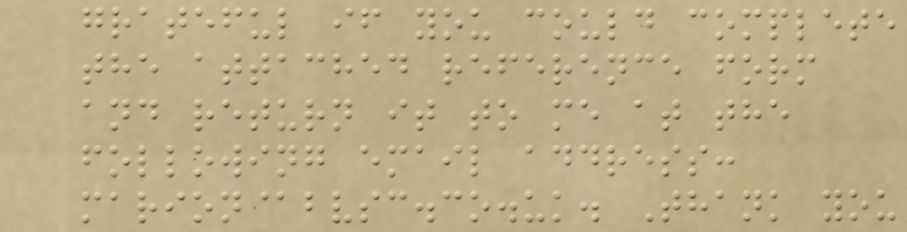grateful if you could complete
the attached reference form
and return it to me at the
following email address:
marion@bvsc.co.uk. Thank you
